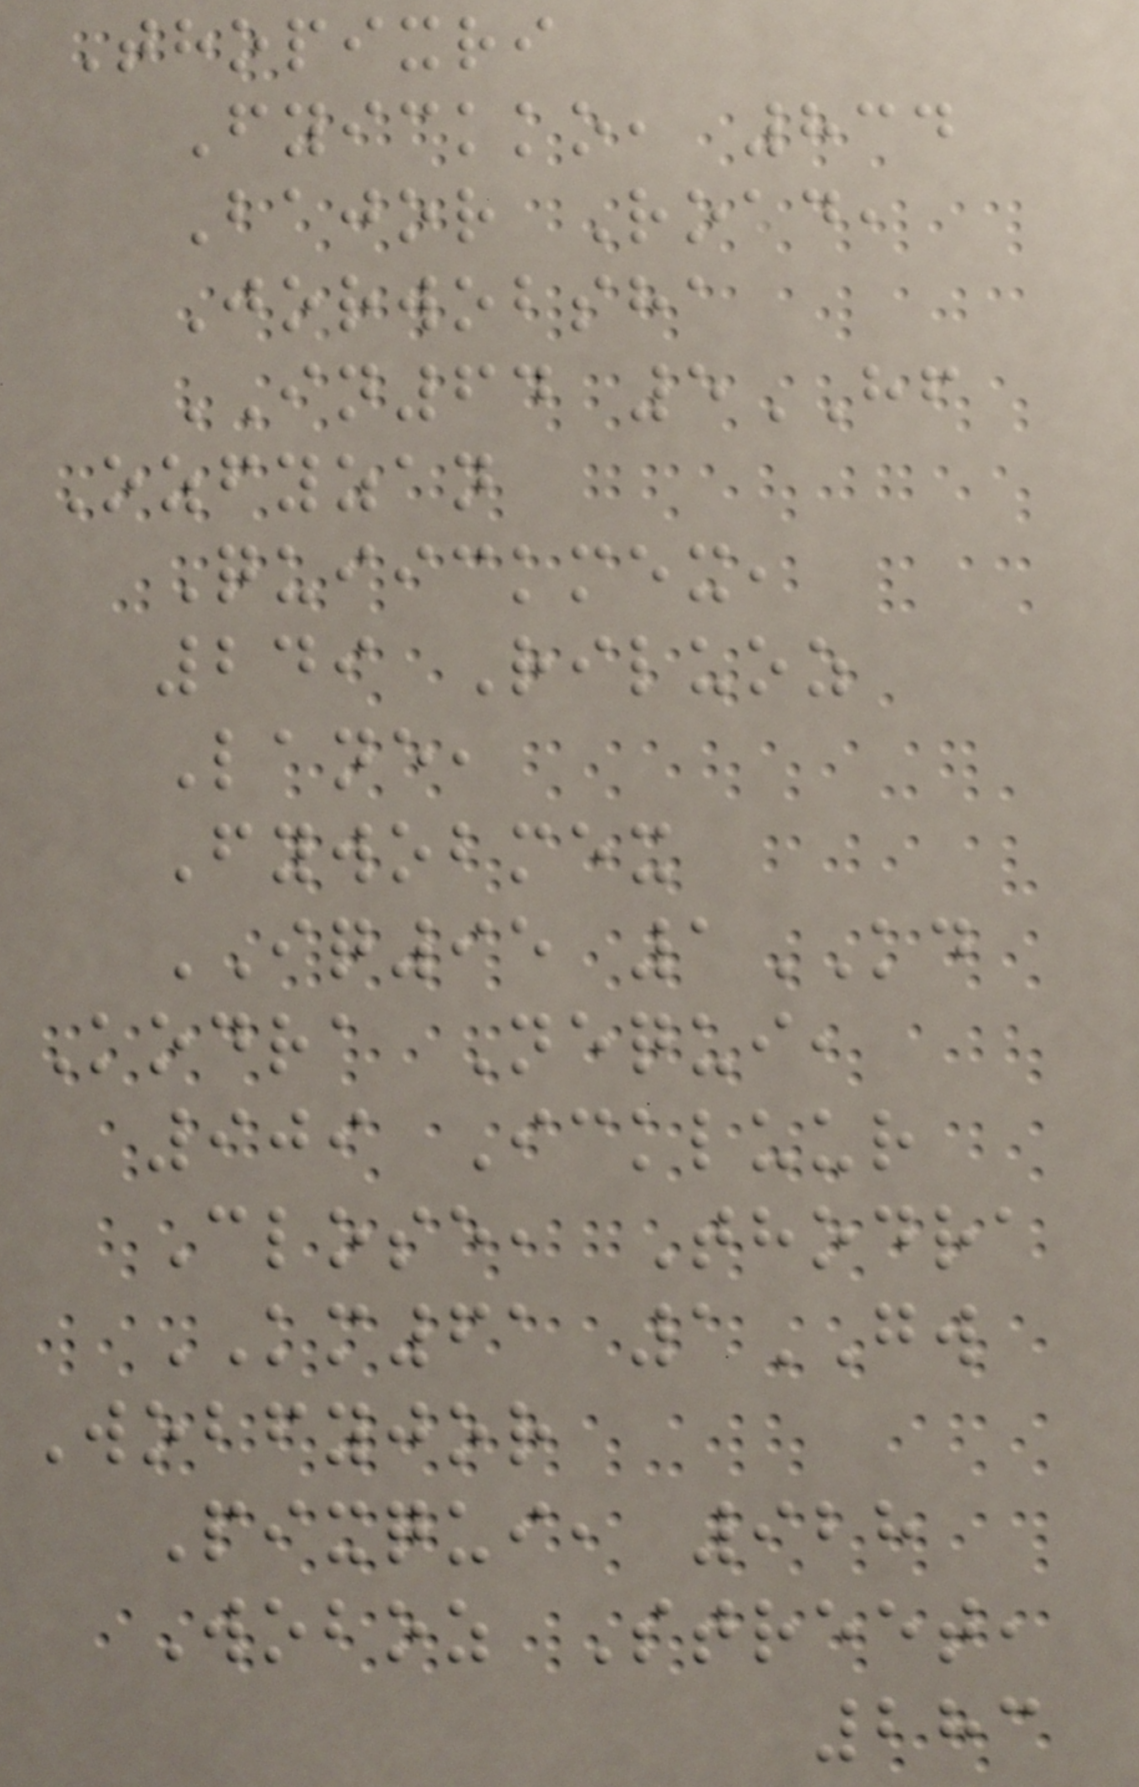Thopixri
Fyickko, 834
Bajor Road,
Jorwobsha
IN64 5HF
Ozfyzan
Quiickmex,
249 Riluoz
Lane,
Fywobmex
IQ95 1KD
Kodra Nequi,
909 Ickluur
Close, Thodra
KM61 1GW
Wobfyjor
Pixqui, 928
Woboz Street,
283
